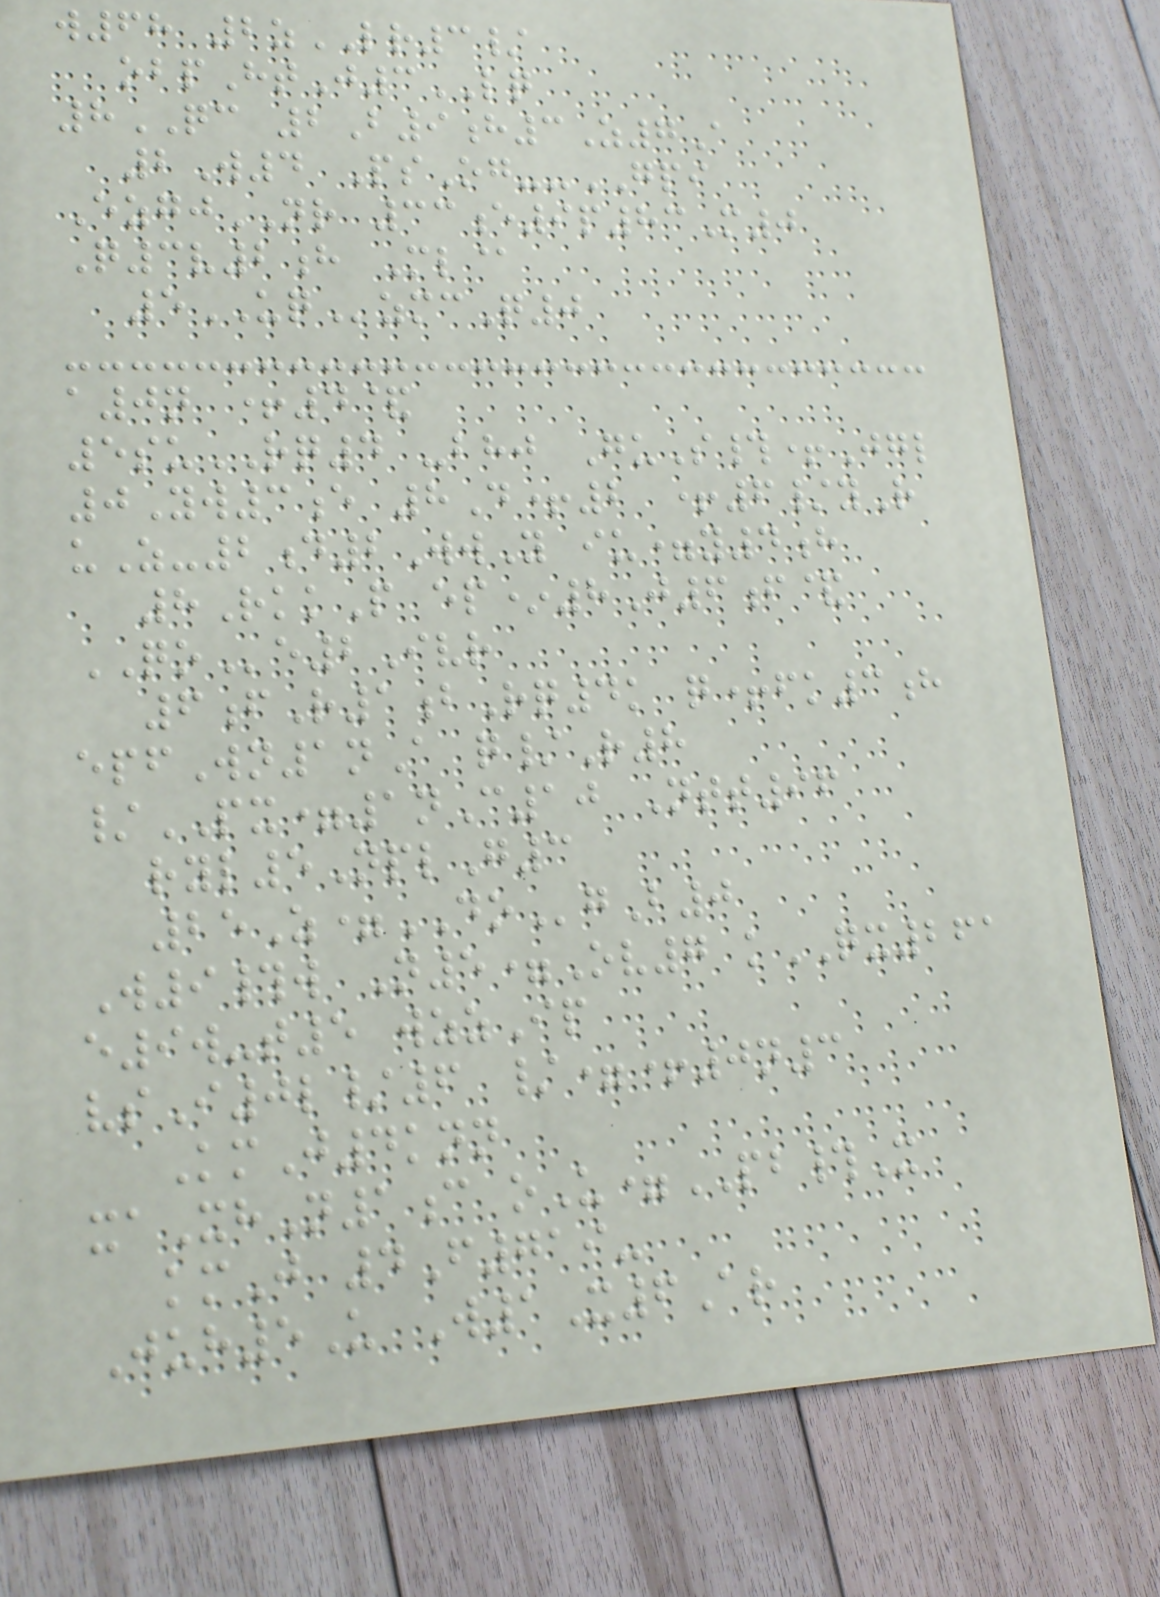w68 2zLR3/
obpHtJ3LQ
8QC 2B9h3Z7A
2W4 PsOg--GPI
EzgjNR 33e9p83M0
Q3v2h Ml@
5UQzmcQ0
a0n +4&
5suRQ4 -bhj GuS#+Jgl
0Yw3e 8D+2 +6/yR
uZ-2d2WwY iu=y4h
8RkkP ep*8J6f&
QOe2Ivr
6fR1bRq4k q+fk3h
epfWn1nA q/R8
/PX=1nC10 Ntt96
ryl5NplG3
25Z=DOgB0
W9#w N5=Ov7 kQX261
e9w-t5 wzzIp
vsI0l/6 /=+0n3
KmJ4knn
xaXhN1c oU=PB#X
kmJ 4F719-
Juh5U W1X6Ar
